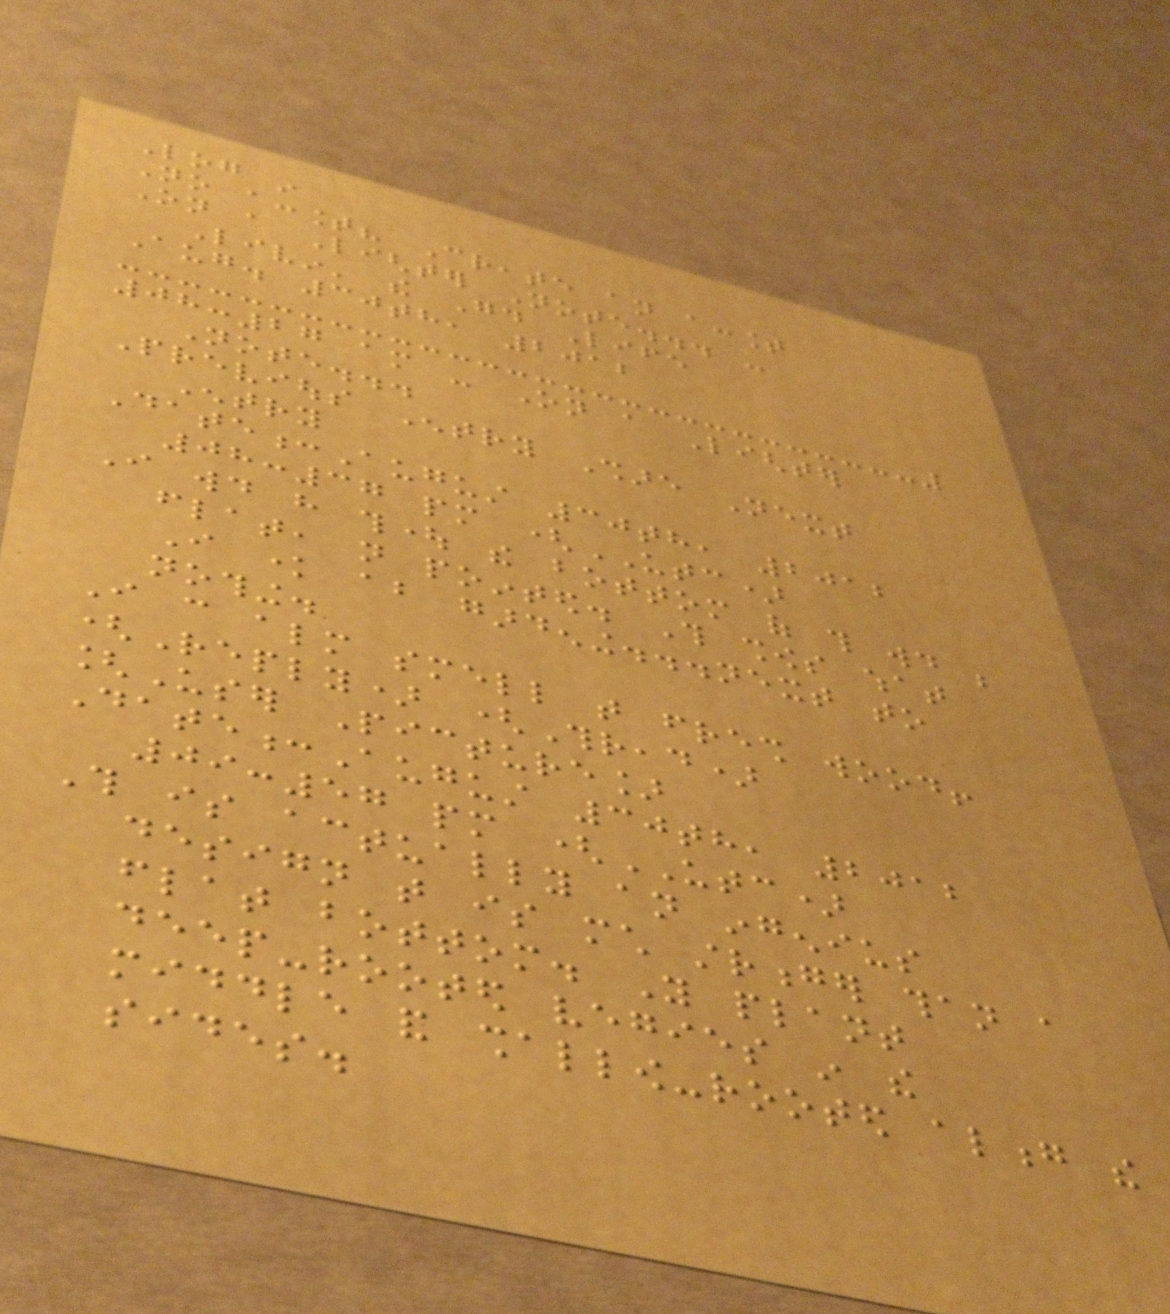Log in
No account? Create an account
On a Lighter Note... -
Livin' the Good Life
Aug. 30th, 2012
08:27 am - On a Lighter
Note...
Previous Entry Share Next
Entry
Date:August 30th, 2012
08:37 pm (UTC)
I would have thought the bottom of this would be
flat, not pointed. This shows what
I know about gardening...next to
nothing.
I can almost smell that fresh wood!
(Reply) (Thread)
[User Picture]
Date:August 30th, 2012
09:57 pm (UTC)
This is actually an ingenius
design that is much stronger than a
flat bottom. You plant
deep-rooted vegies in the
middle and shallow-rooted along the
sides.
